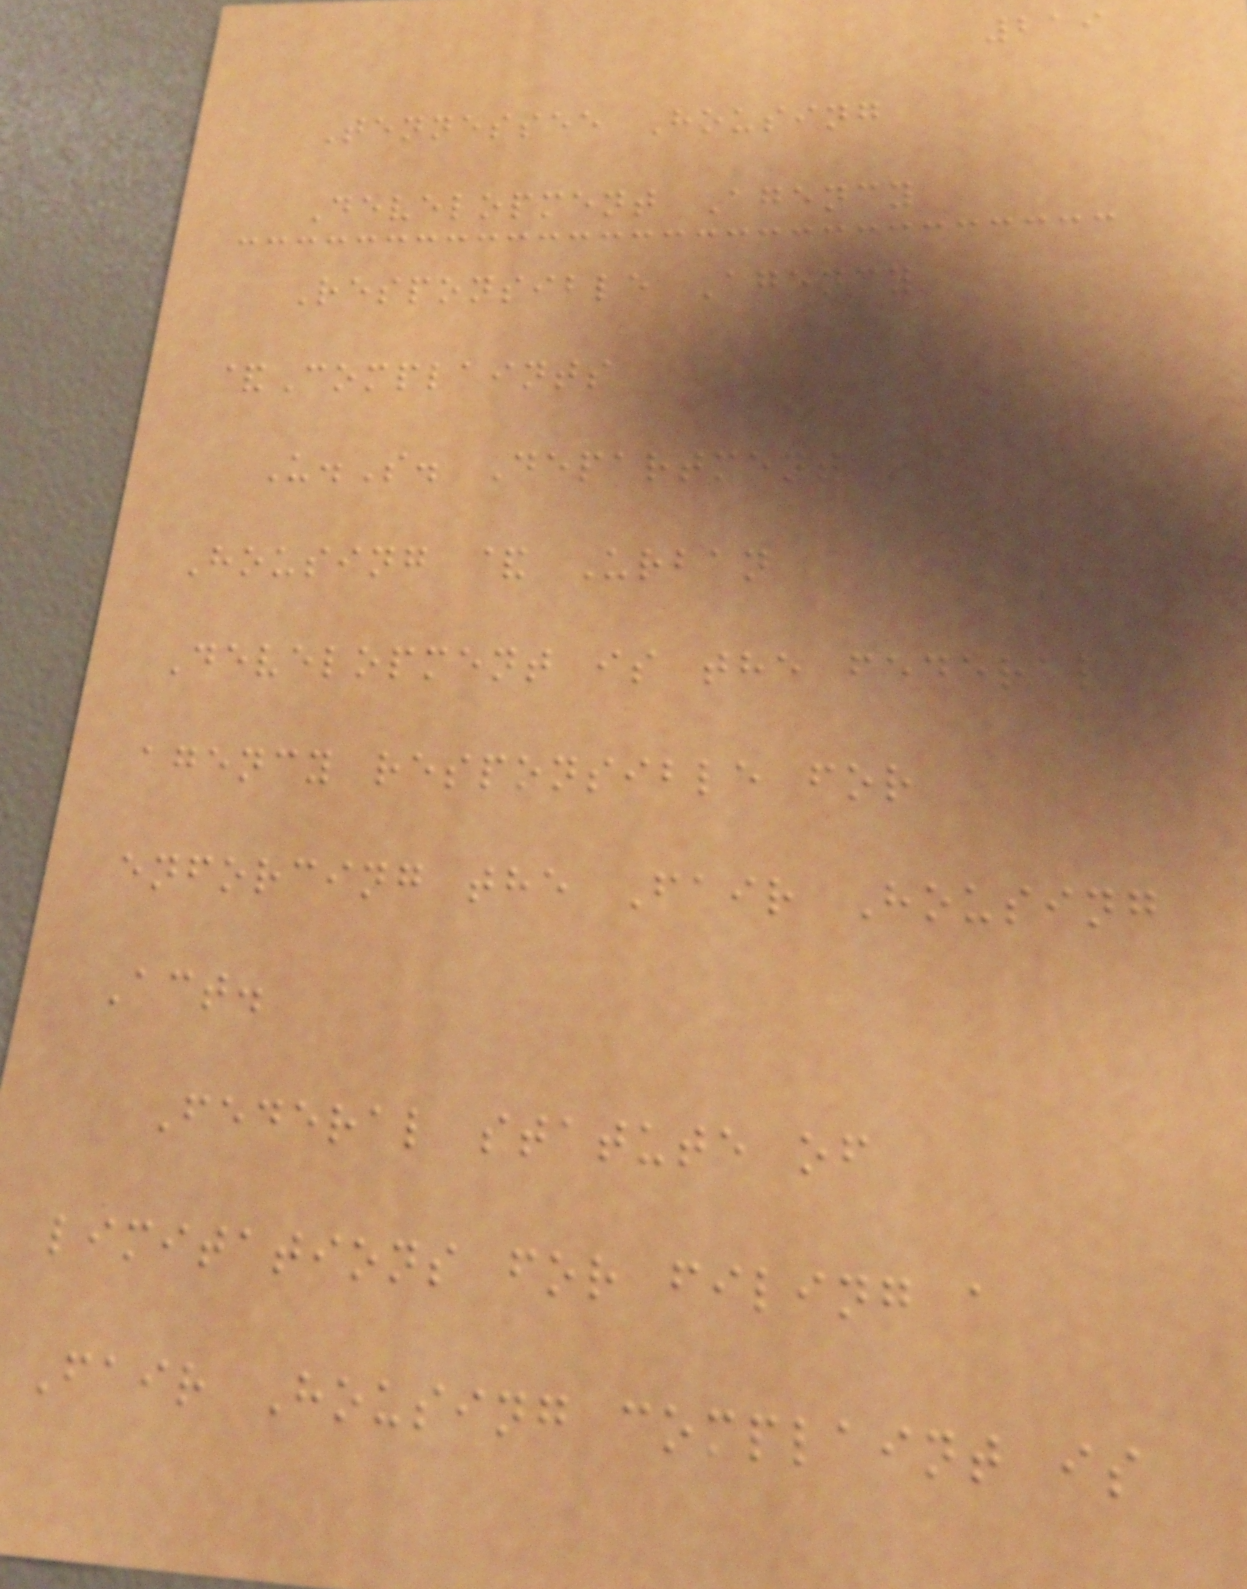219
Tennessee Housing
Development Agency
Responsible Agency
&Complaints
U.S. Department of
Housing & Urban
Development is the federal
agency responsible for
enforcing the Fair Housing
Act.
Federal statute of
limitations for filing a
Fair Housing complaint is
